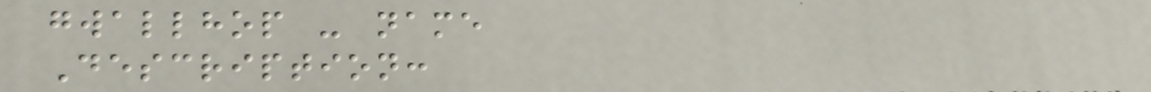gwallhop - name
Description:
